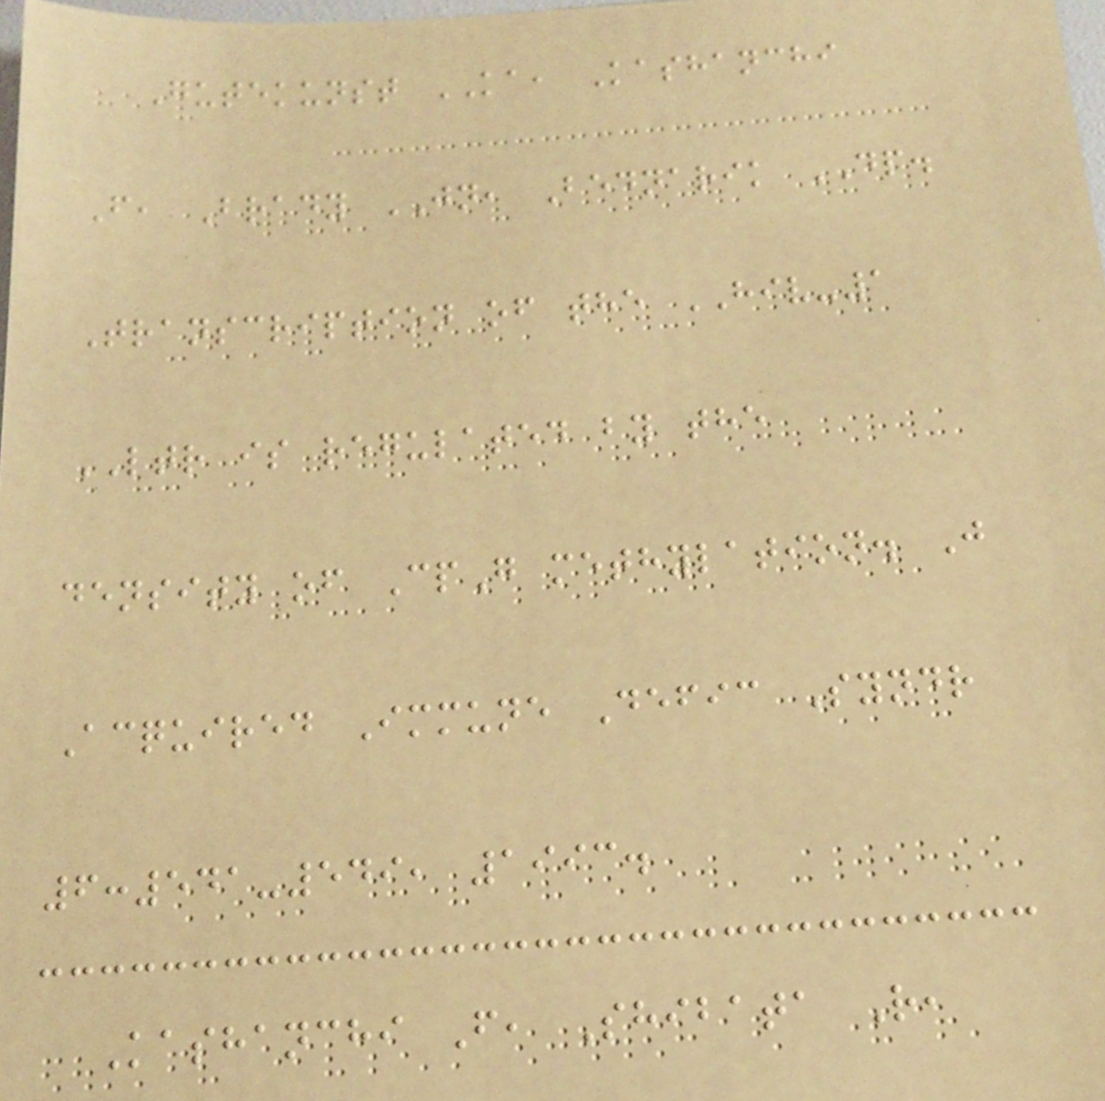Gutekunst KA, Kashanchi
F, Brady JN, Bednarik DP.
Transcription of the HIV-1
LTR is regulated by the
density of CpG methylation. J
Acquired Immune Defic Syndr
6:541-549, 1993.
Kashanchi F, Shibata R,
